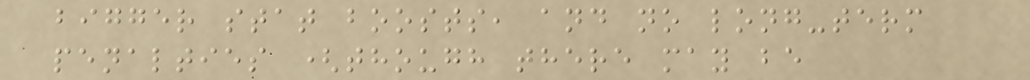bigger stat boosts, and no long-term
penalties (though there may be
